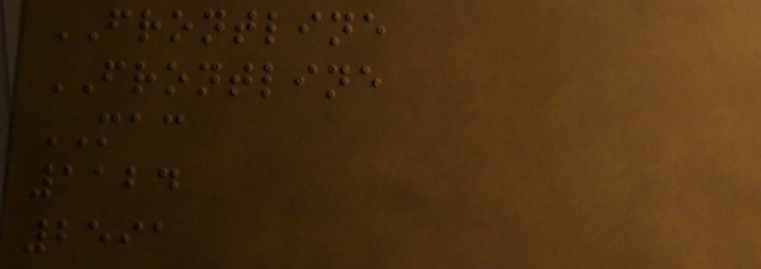FRONTLINE
FRONTLINE
MAC
1124
2591
